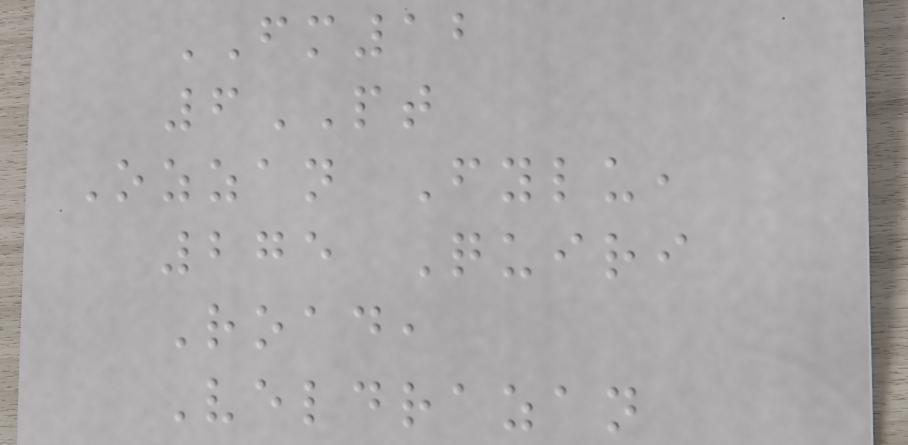FM12
6PT
Ozzan Fylu,
275 Quiri
Road,
Veldrazan
